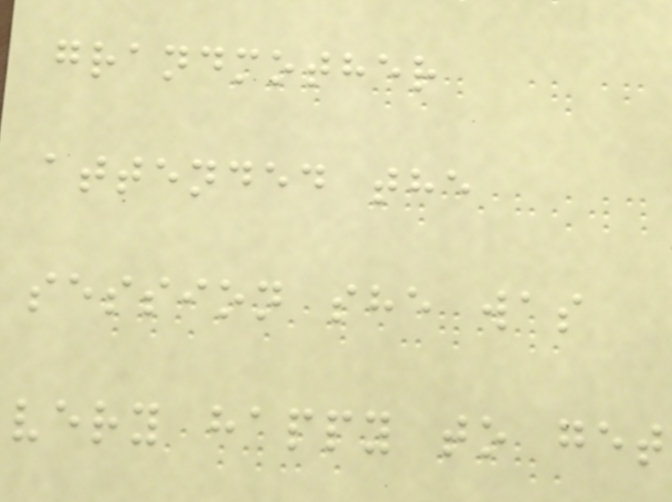grandmother
attended the
session she was
very happy to get
